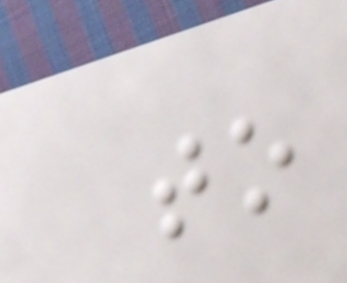to
